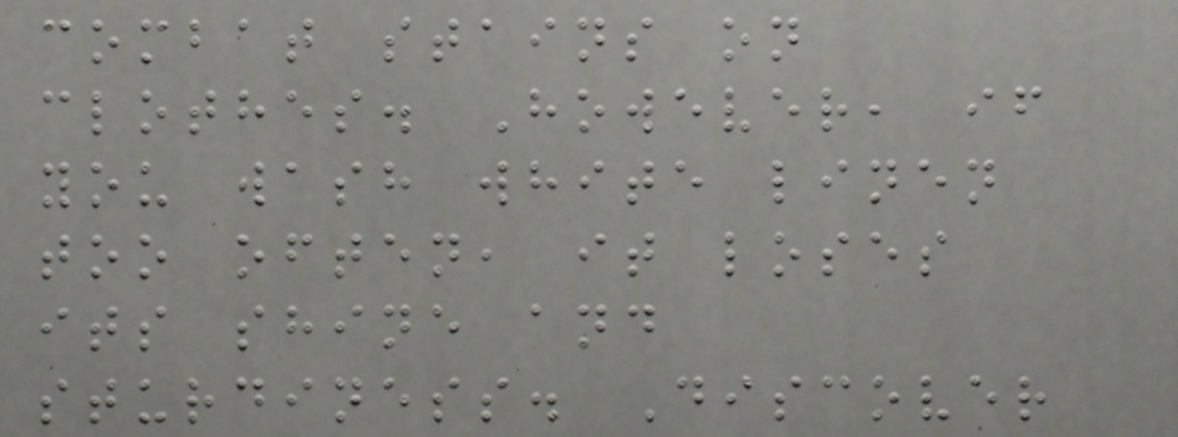combat stains on
clothes. However, if
you wash white linen
too often, it loses
its shine and
sturdiness. Discover
